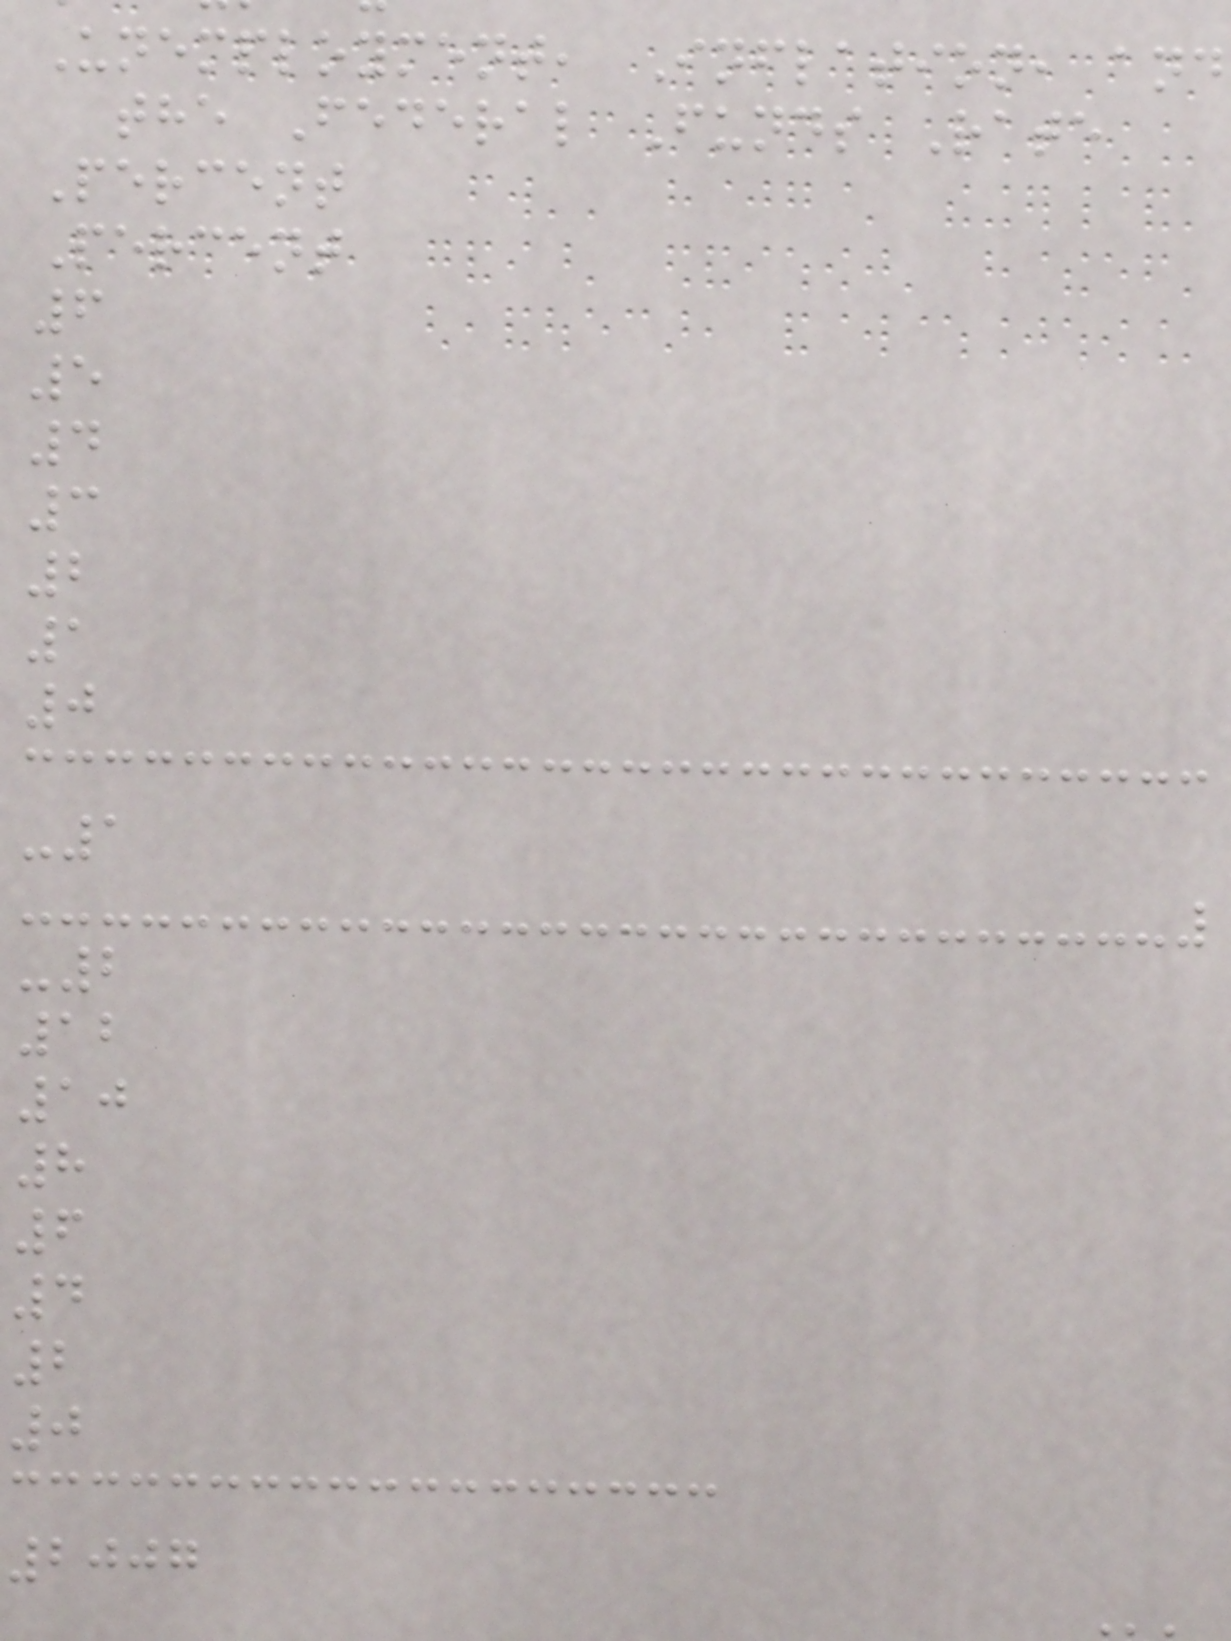Unemployment, Inflation, and
the Federal Funds Rate
Percent
Percent
6
5
4
3
2
1
0
-1
-2
12
10
8
6
4
2
0
2007
